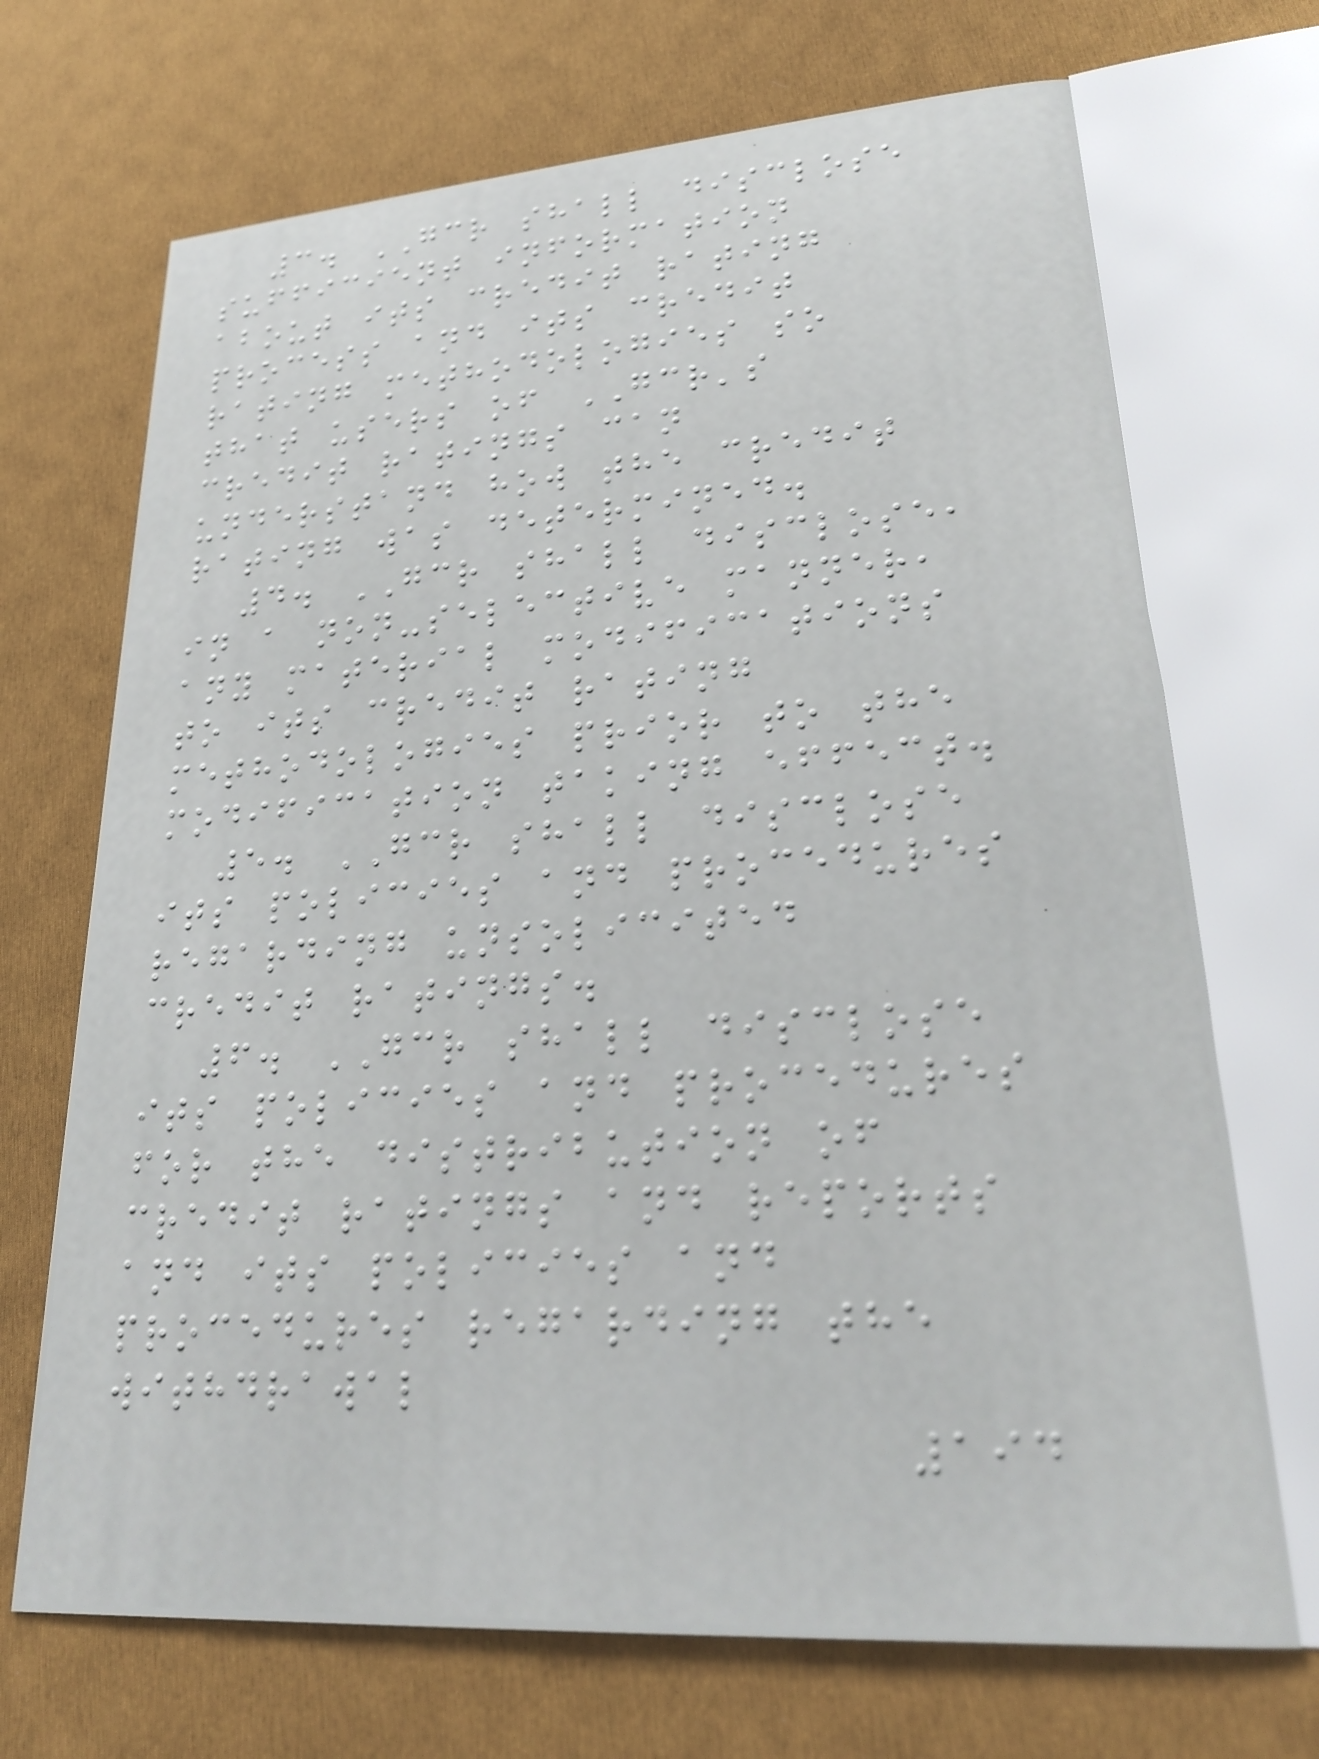3. GCR shall disclose
sufficient information
about its credit rating
process and its credit
rating methodologies so
that users of GCR's
credit ratings can
understand how the credit
rating was determined.
4. GCR shall disclose,
in a non-selective manner,
any material modifications
to its credit rating
methodologies prior to the
modification taking effect.
5. GCR shall disclose
its policies and procedures
regarding unsolicited
credit ratings.
6. GCR shall disclose
its policies and procedures
for the distribution of
credit ratings and reports
and its policies and
procedures regarding the
withdrawal
194
